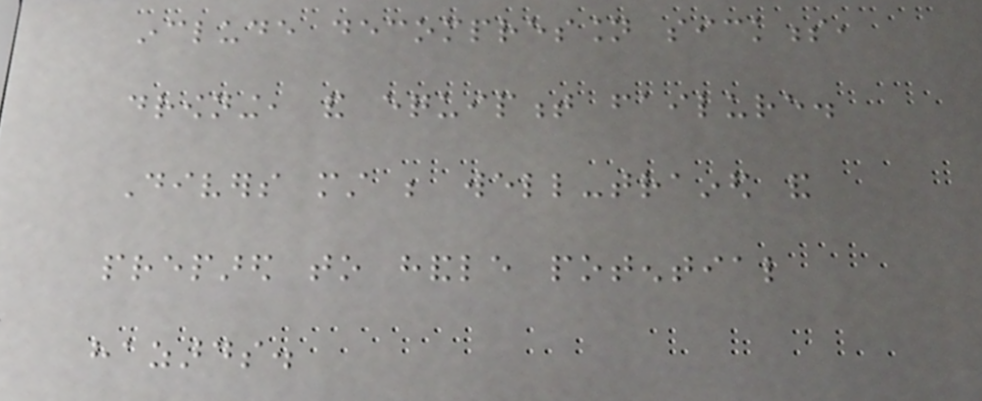include decompression sickness,
drowning, and equipment failure.
Divers must be well-trained and
prepared to handle potential
hazards.
